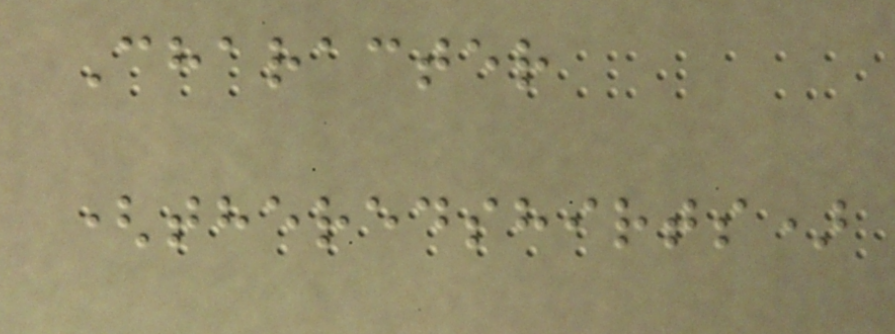Character
(theredshirts)
